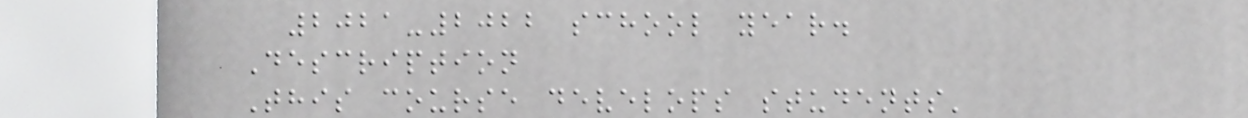2021-2022 school year.
Description
This course develops students'
